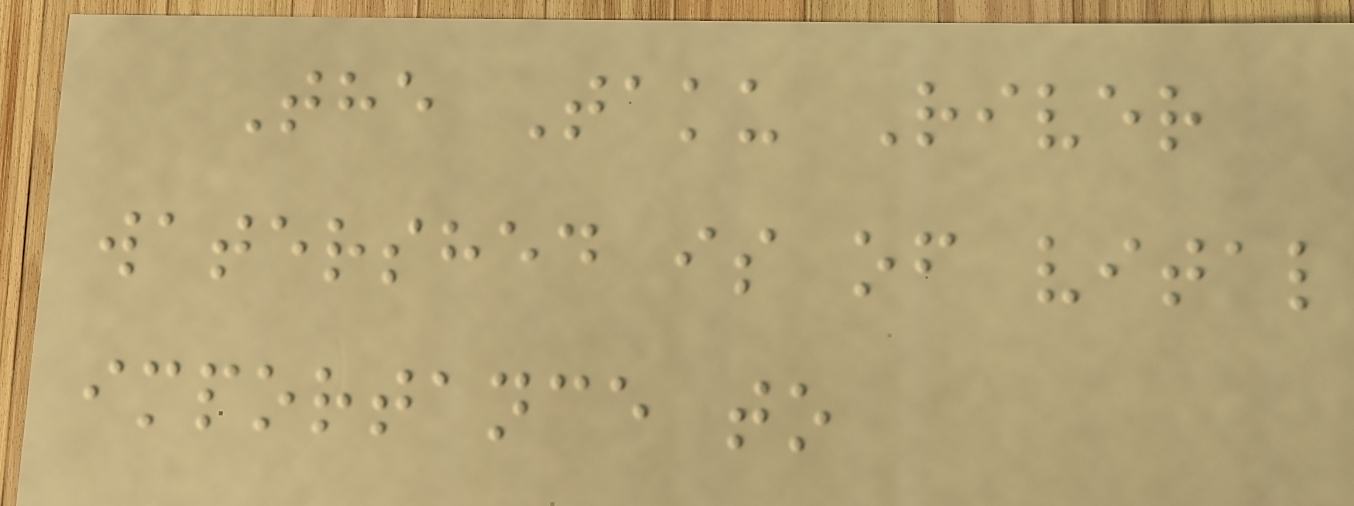The Taku River
watershed is of vital
importance to
